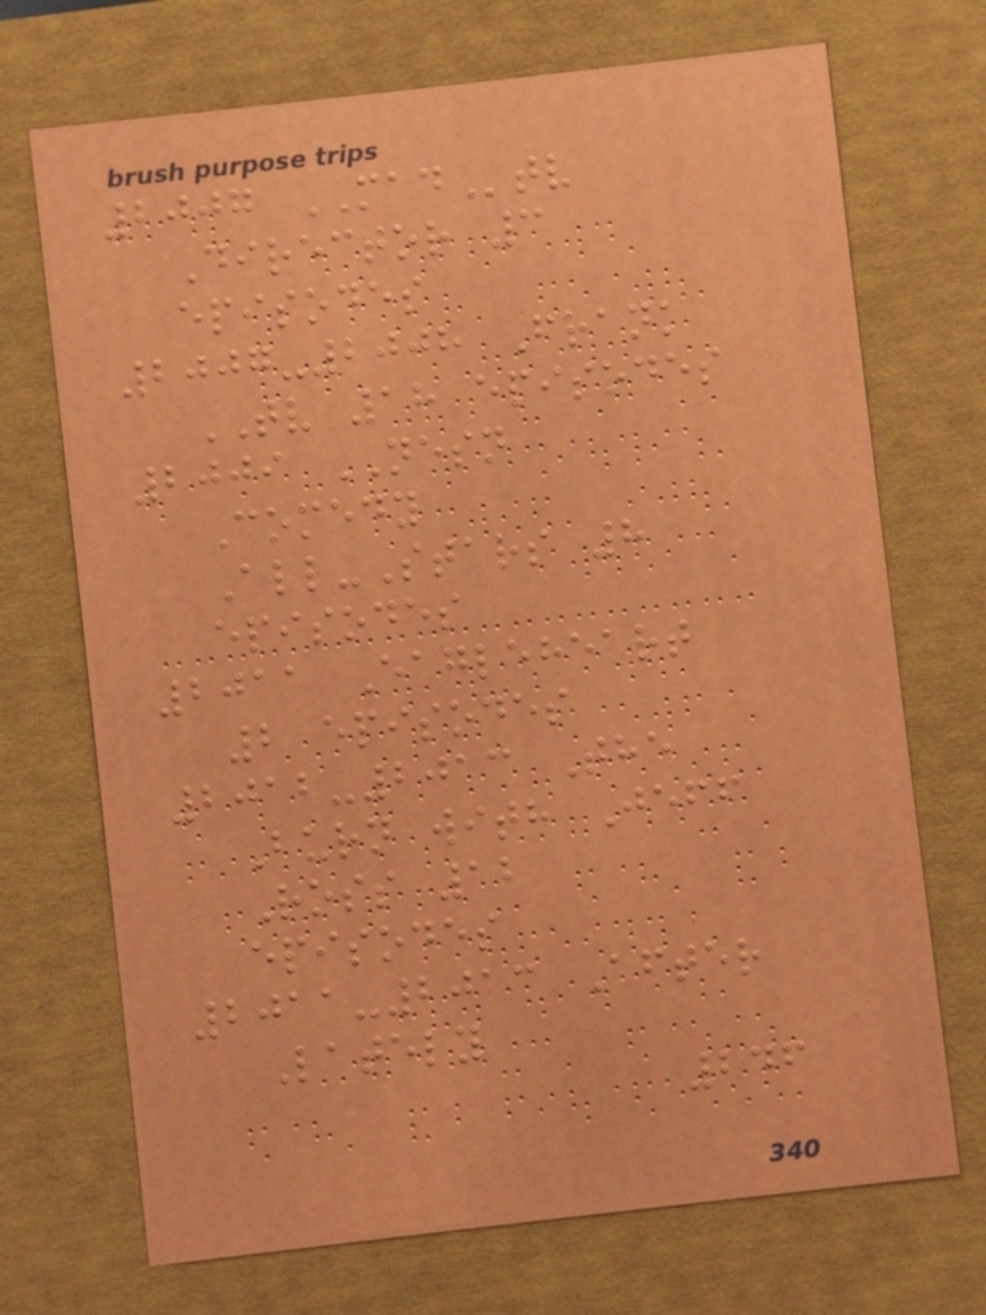2007 MADtv
Director 3
episodes
2007-2008 Frank
TV 18 episodes
2009 NESN
Comedy
All-Stars 8
episodes
2011 Eagleheart
2 episodes
2012-2013 The
Burn with Jeff
Ross 12
episodes
2011-2013 After
Lately
246
